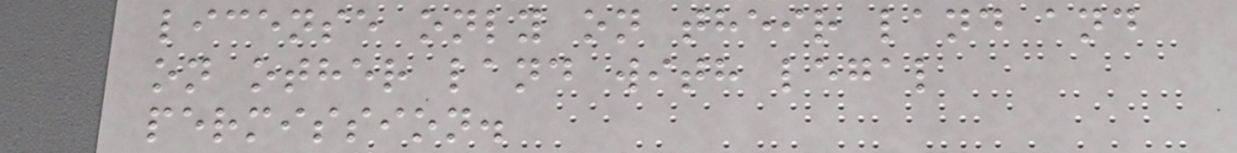license only on their land and
on other land with legal
permission.
